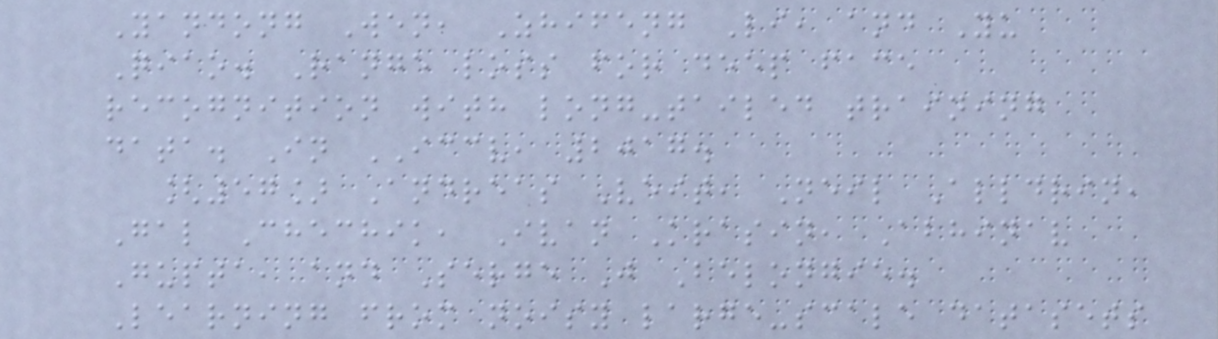Yandong Wen, Zhifeng Li, and Yu
Qiao. Range loss for deep face
recognition with long-tailed training
data. In ICCV, 2017.
[57] Andreas Veit, Neil Alldrin,
Gal Chechik, Ivan Krasin, Abhinav
Gupta, and Serge J Belongie.
Learning from noisy large-scale datasets
